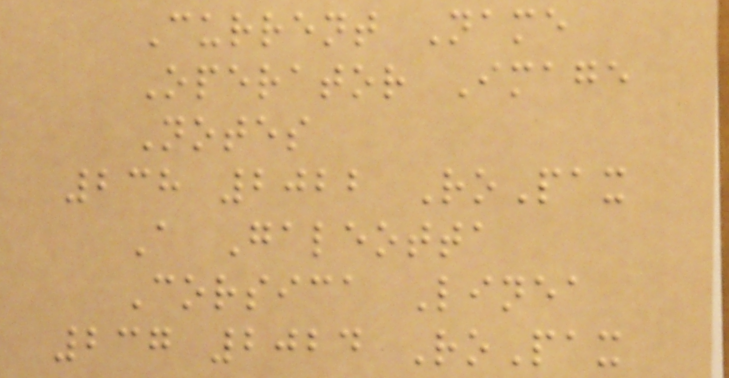Current Name
Operator Image
Notes
238 2022 RoPax
A Galeotta
Corsica Linea
237 2024 RoPax
